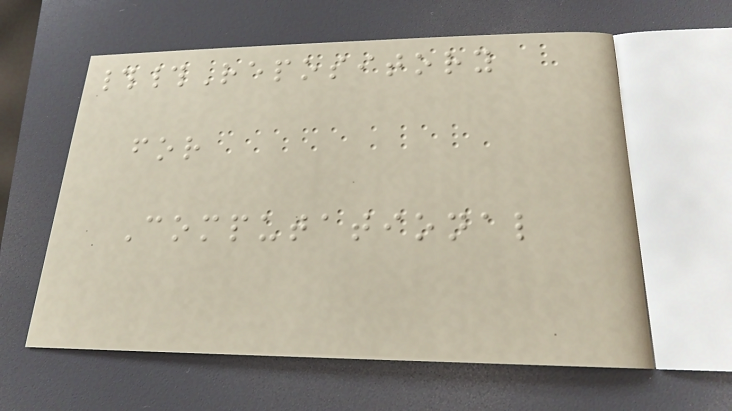##Repository
for
Computational
